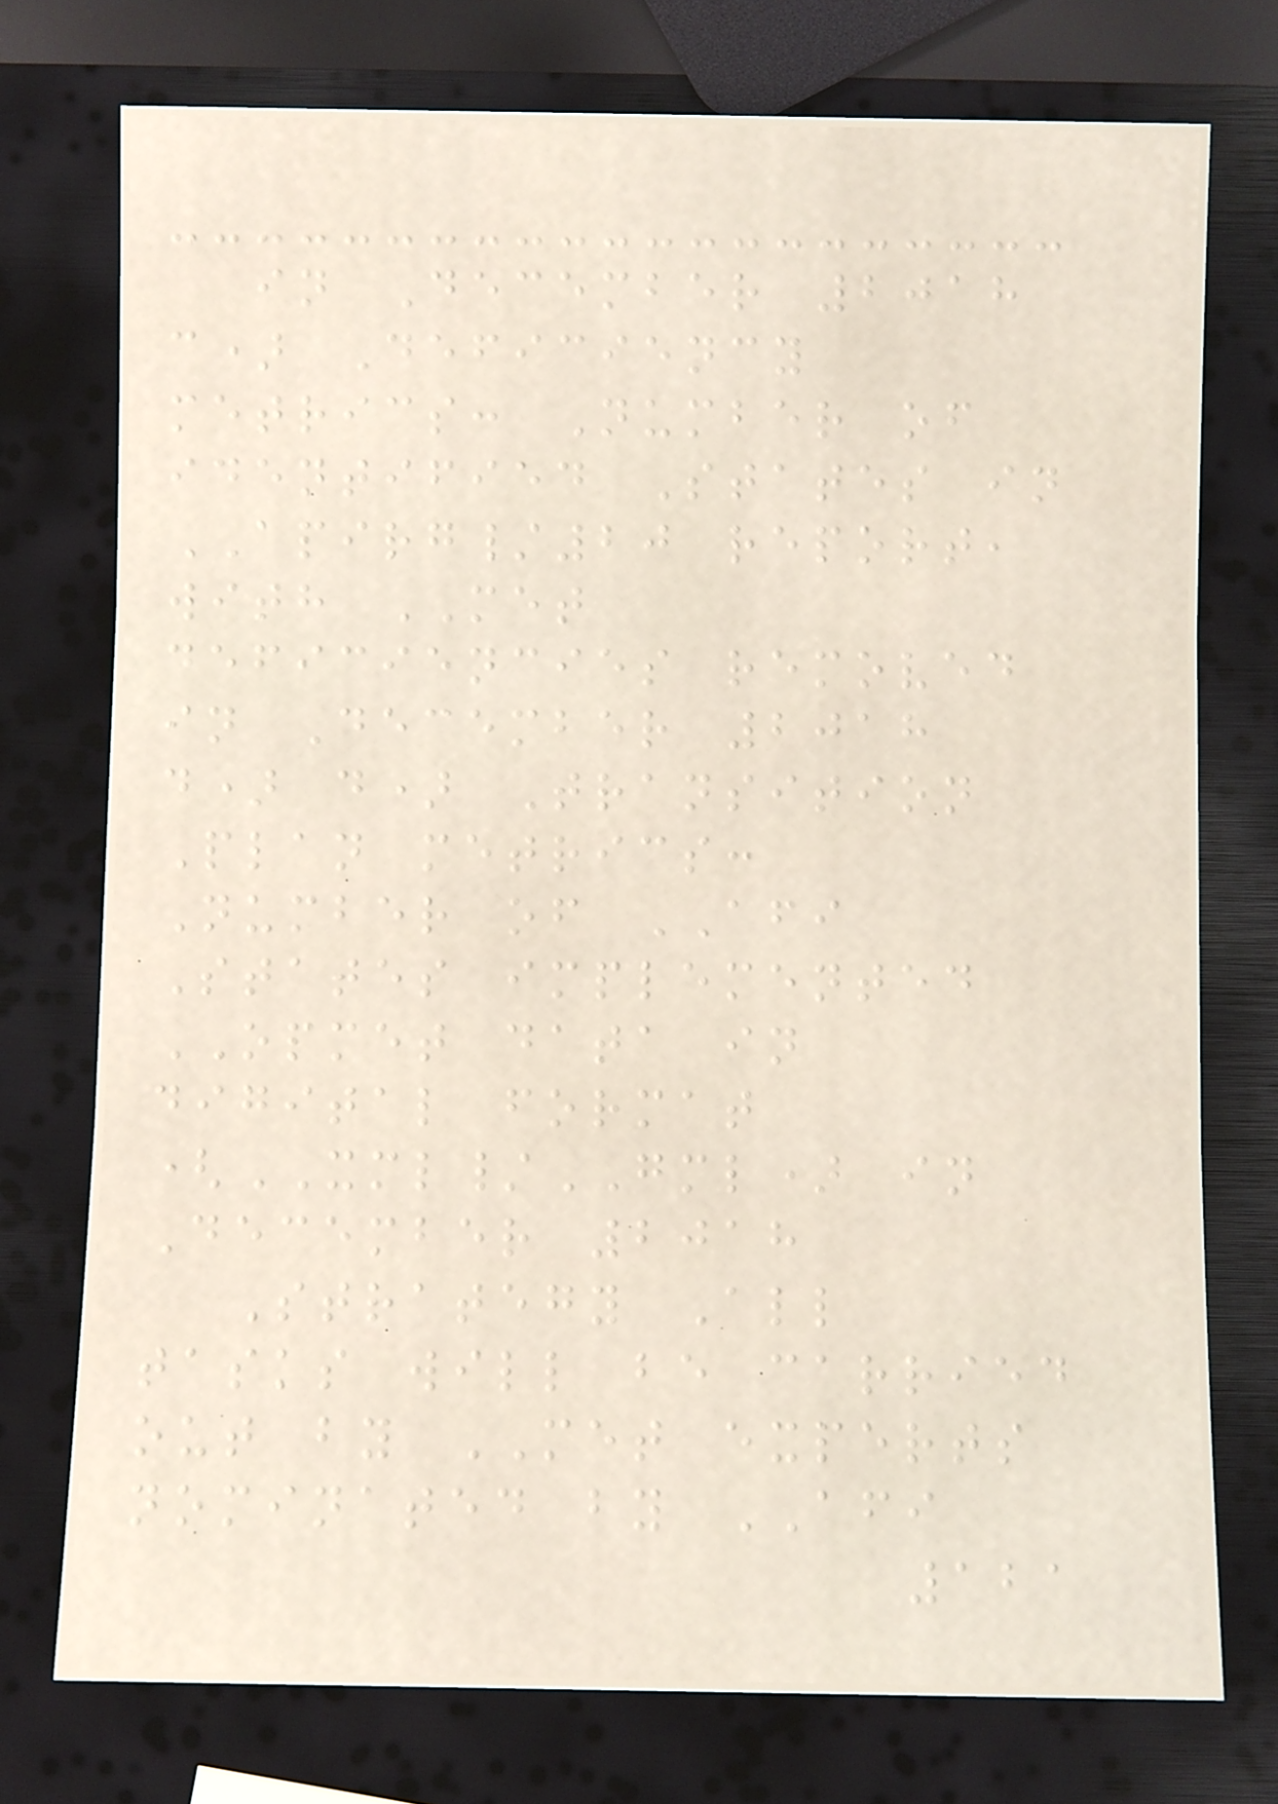in December 2018
c) Deficiency
metrics: Number of
identified States in
APIRG/20 report,
with MET
deficiencies removed
in December 2018
d) d) Transition
Plan metrics:
Number of AFI
States implemented
OPMET data in
digital format
(XML/GML) in
December 2018
Strategy All
tasks will be carried
out by MET experts
nominated by AFI
121
